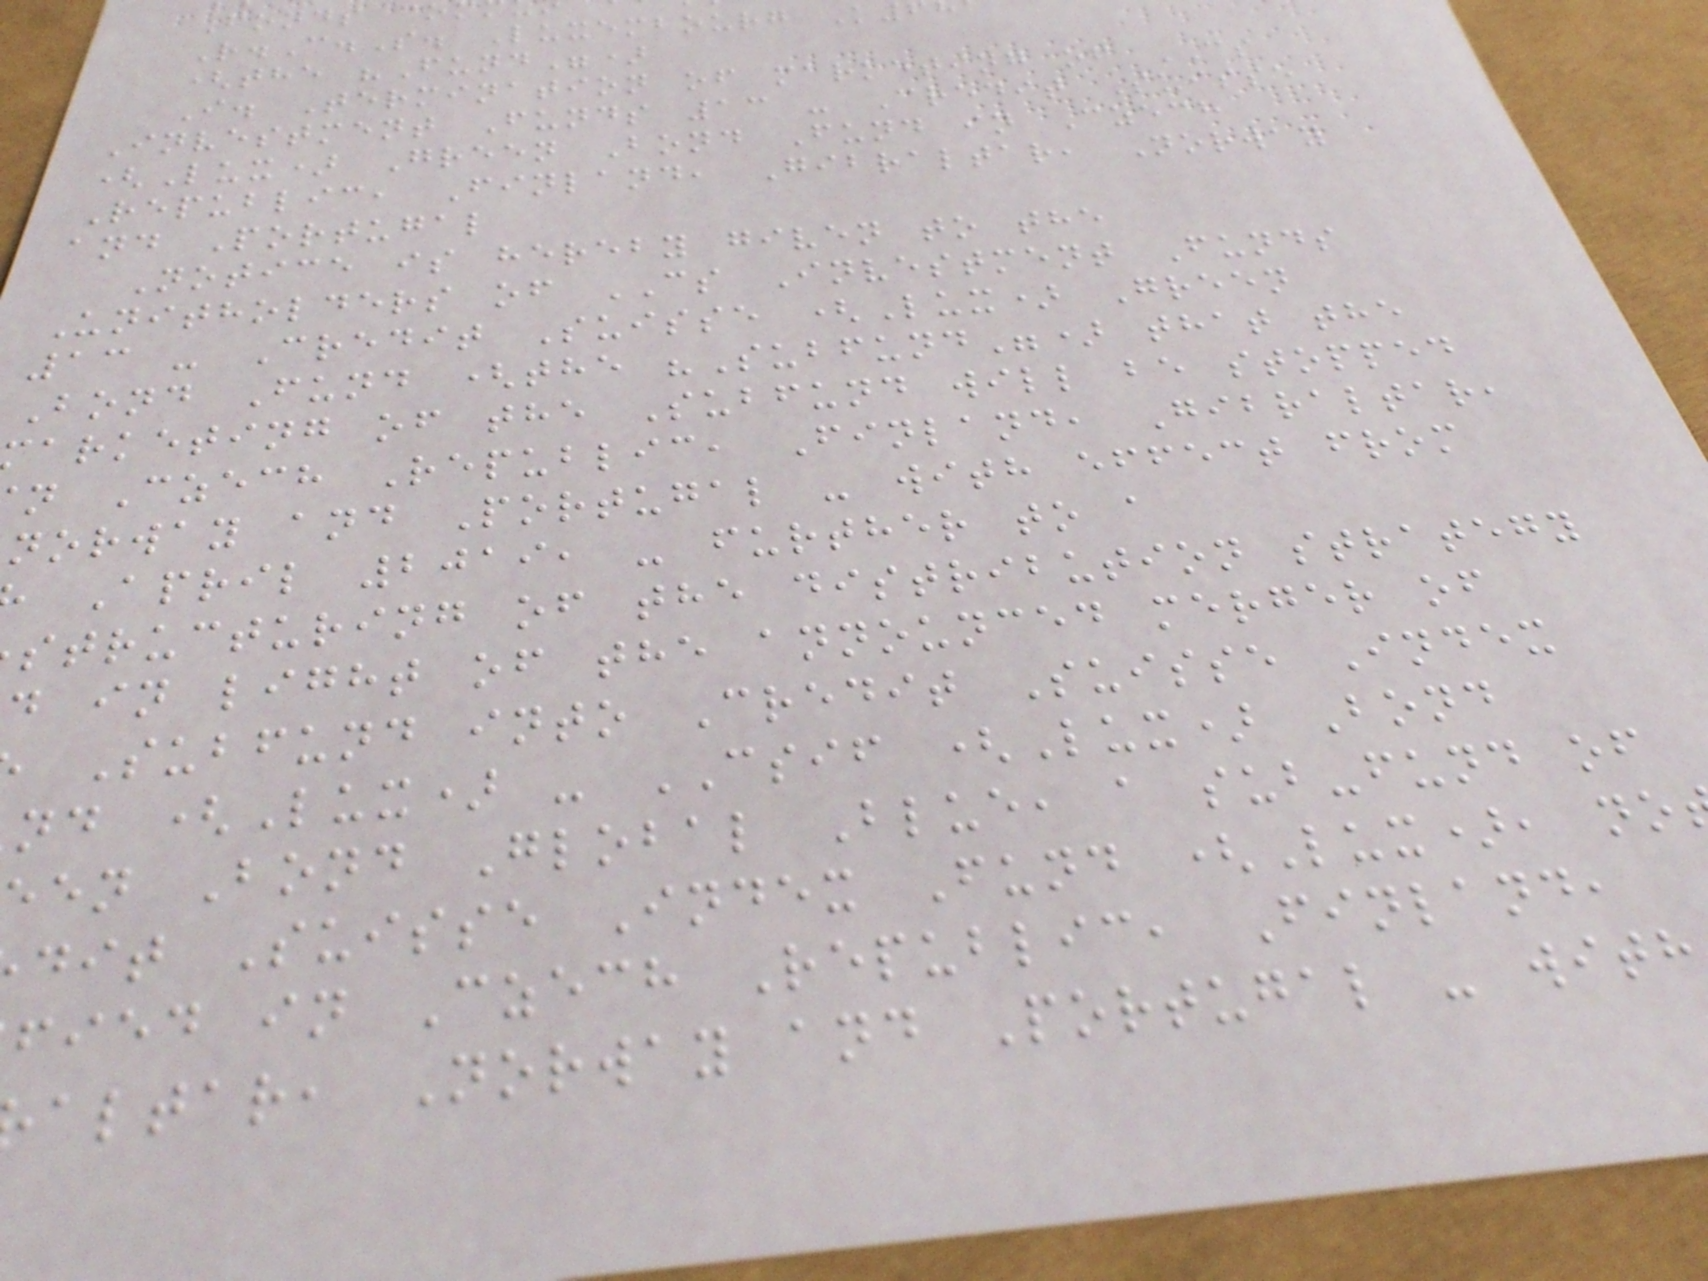Fonds co
R.C.S. Luxembourg K
(the "Fund")
I. Termination of marketing of CS
Investment Funds 13 - Credit Suisse
(Lux) Green Bond Fund in Czech
Republic, Finland, Gibraltar, Norway
and Portugal
Notice is hereby given to the
Unitholders of CS Investment Funds
13 - Credit Suisse (Lux) Green
Bond Fund (the "Subfund") that the
arketing of the Subfund will be stopped
n Czech Republic, Finland, Gibraltar,
norway and Portugal - with effect from
April 2019, - further to a
structuring of the distribution strategy
d in light of the announced merger of
Subfund into Credit Suisse Index
nd (Lux) - CSIF (Lux) Bond
en Bond Global Blue, a sub-fund of
dit Suisse Index Fund (Lux), no
fied in Czech Republic, Finland,
altar, Norway and Portugal - with
